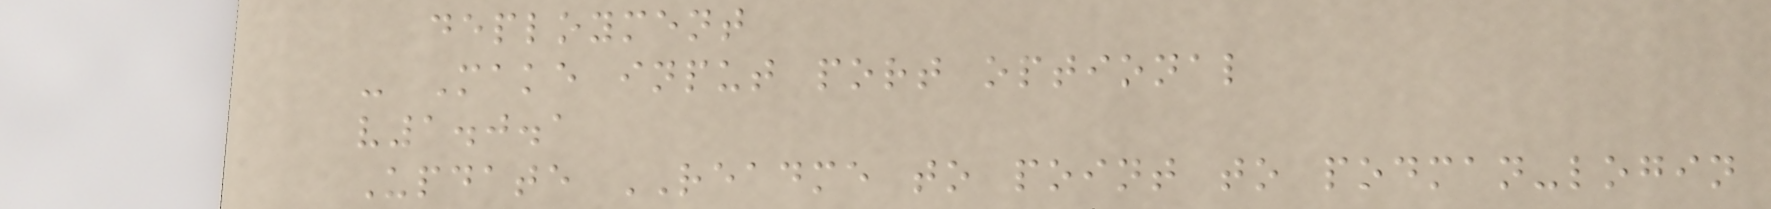deployment
- Make input port optional
v1.0.1
Update README to point to podman-login
